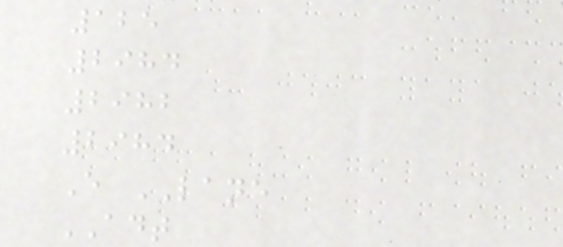125
2984
2982
2984
E LANE
ADT
